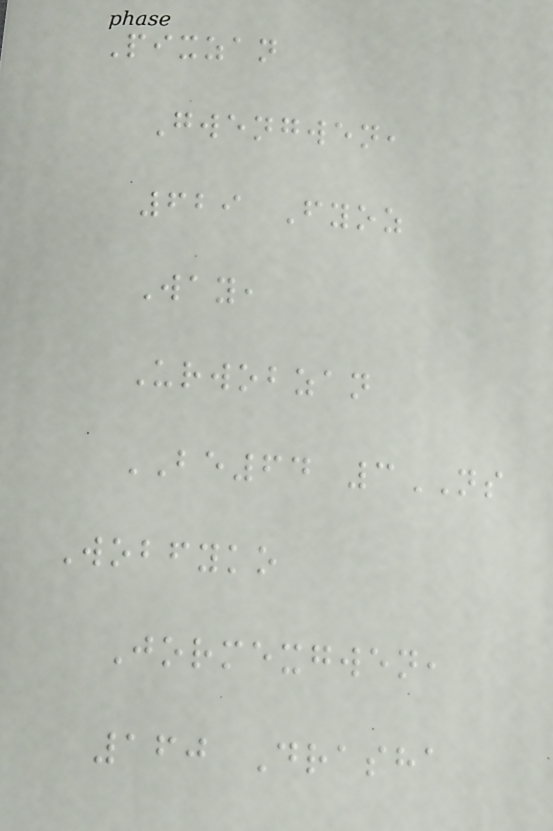Pixzan
Gwengwen,
629 Fyoz
Way,
Urwobzan
BE64 3NS
Wobfyko
Jormexgwen,
160 Drasha
